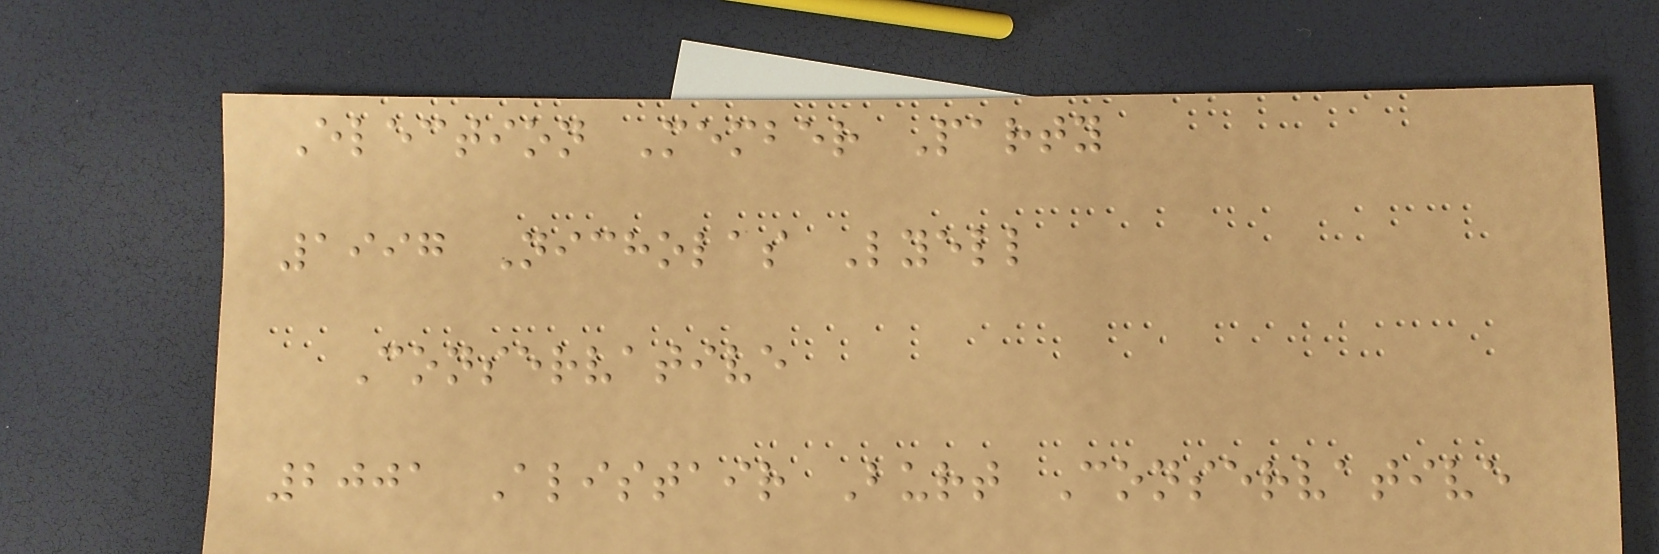Election Member Party
1997 Nicholas Lyell
Conservative
2001 Alistair Burt Conservative
